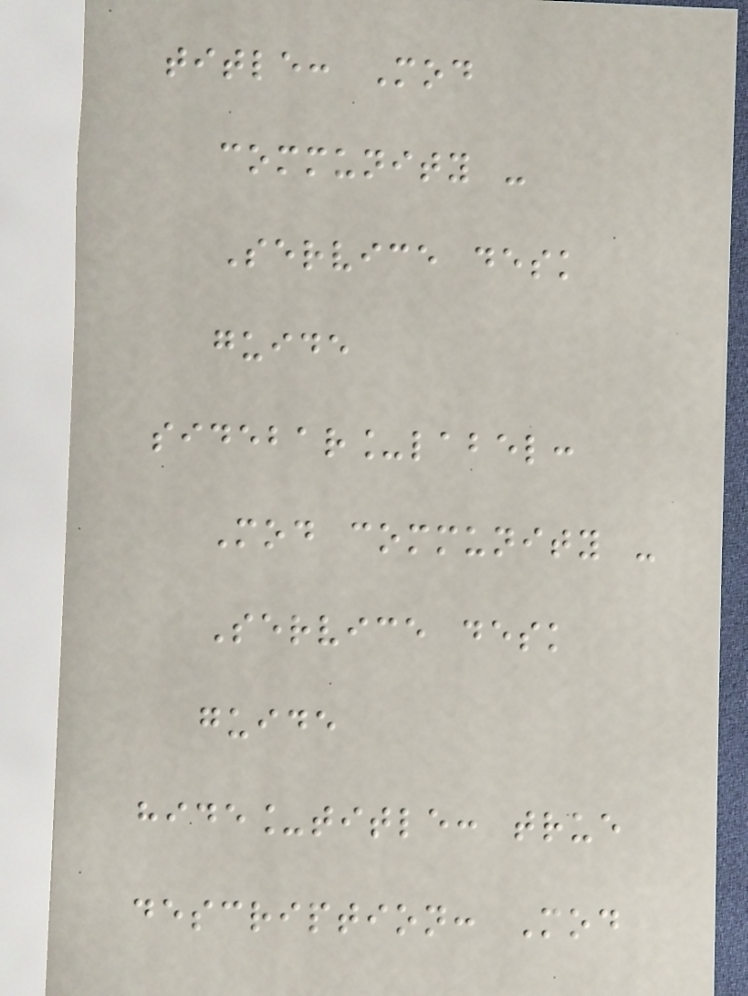title: Mod
community -
Service desk
guide
sidebar_label:
Mod community -
Service desk
guide
hide_title: true
description: Mod
